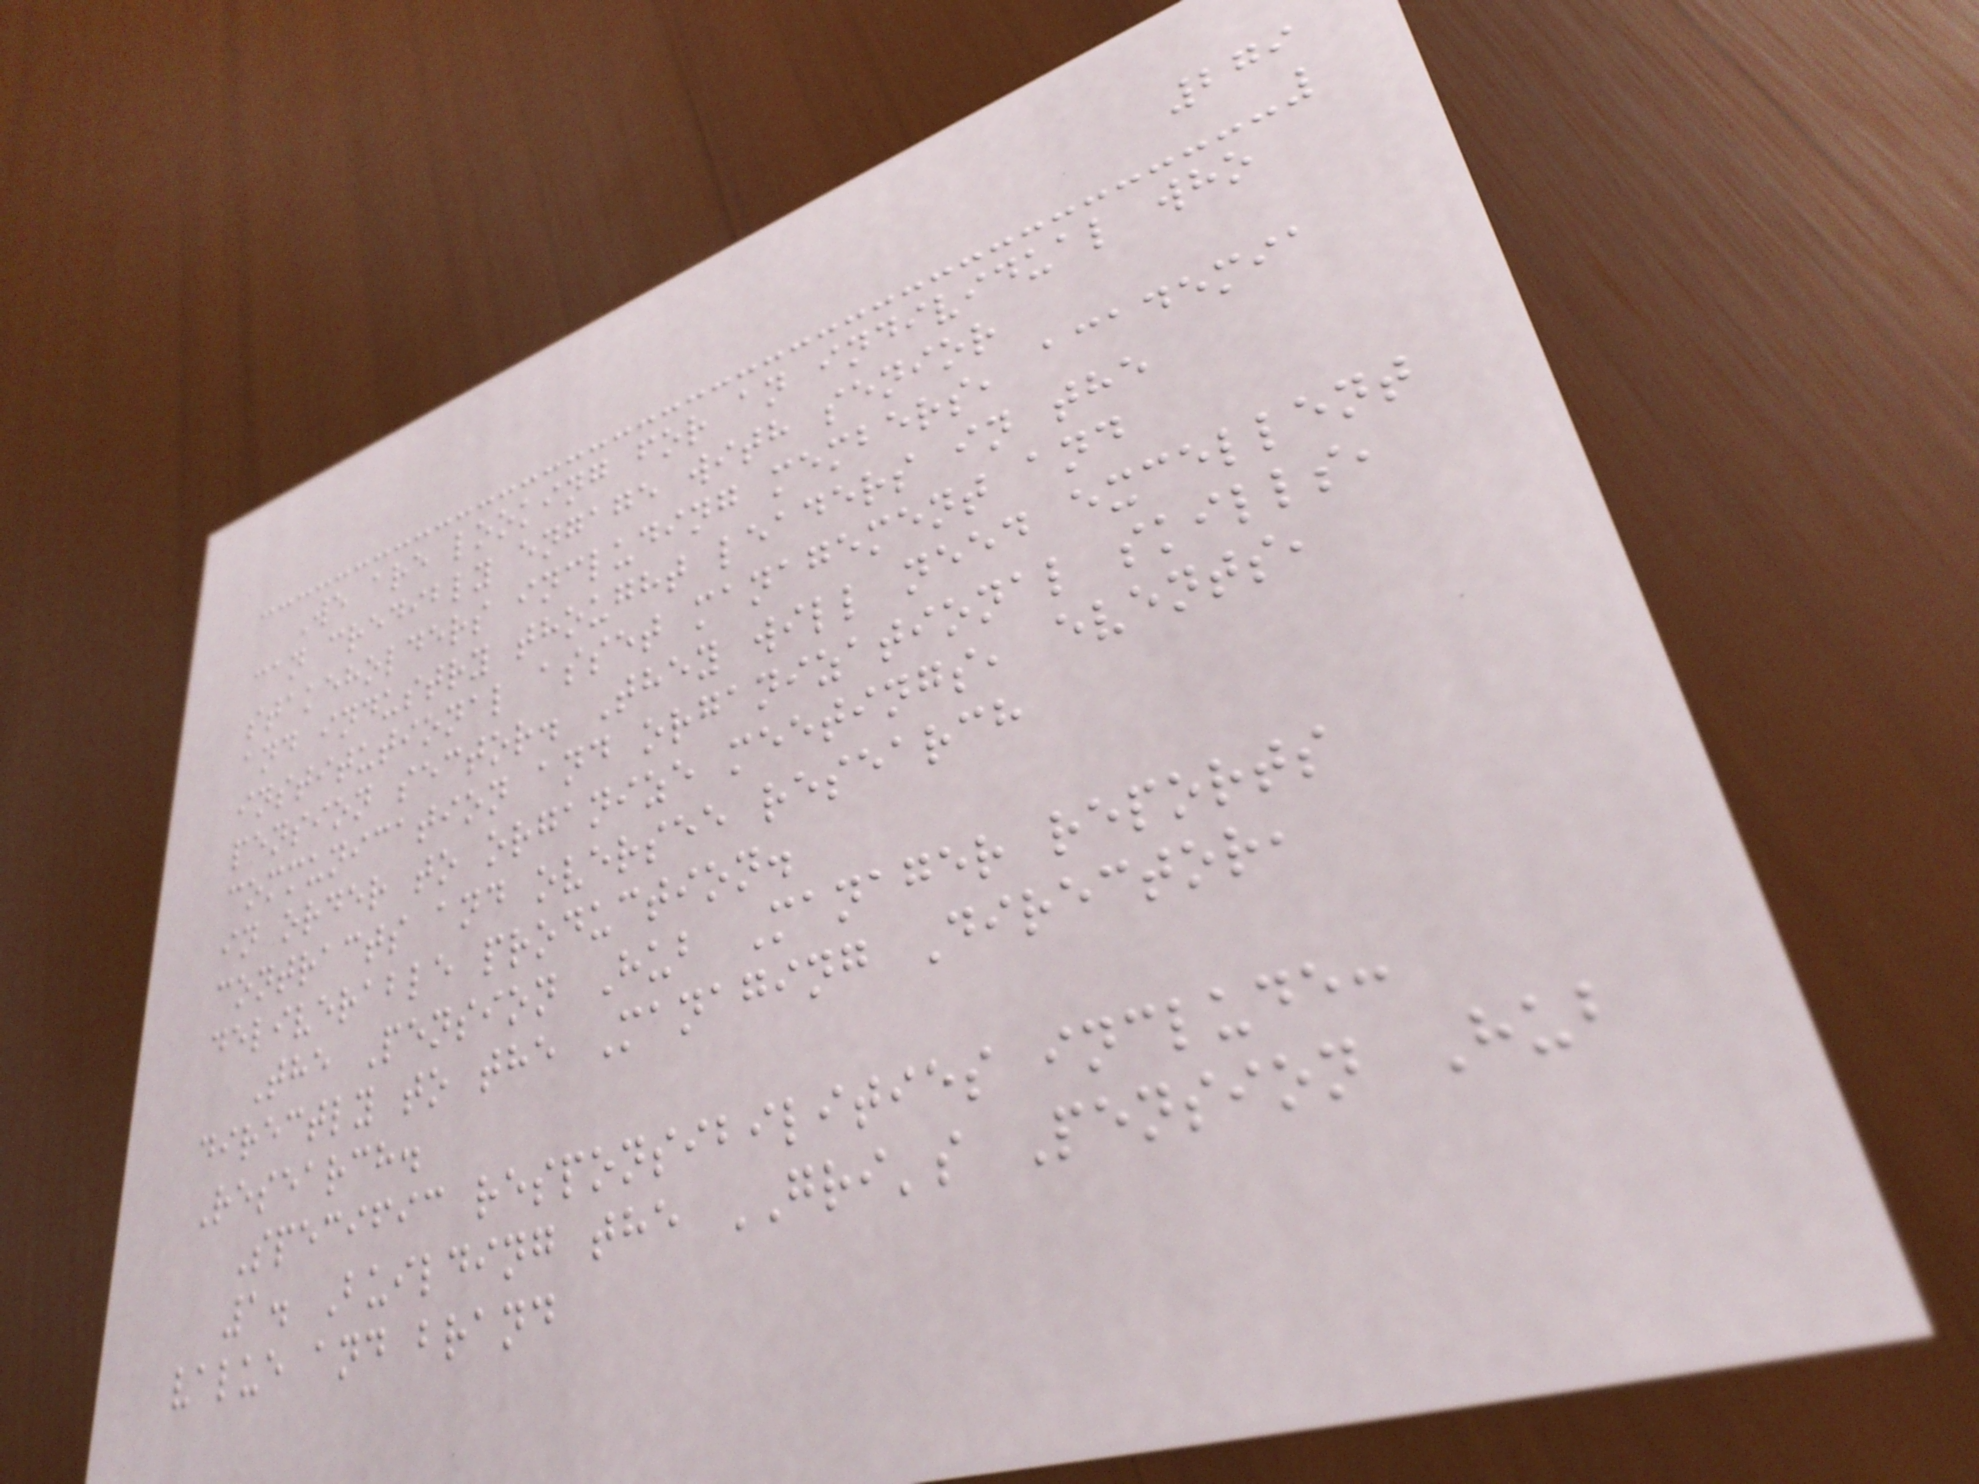279
We are looking for an individual who
can credibly engage with senior
stakeholders including members, academia
and industry thought leaders in the
institutional asset management and
pension sector. They will need excellent
communication and organizational skills,
in order to organize meetings, events,
contracts and oversee research
deliverable production.
The Pension Hub Manager reports
directly to the Managing Director,
Research.
Specific responsibilities include:
1. Building the GRI's Pension Hub
value and brand
